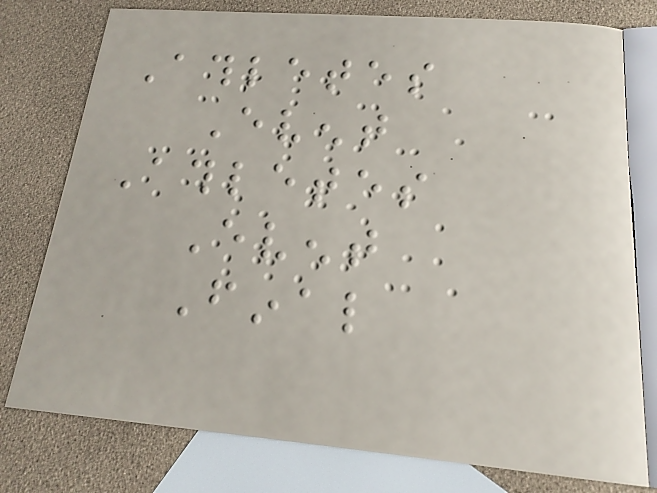Athletes
Event
Athletes
Event
Final
